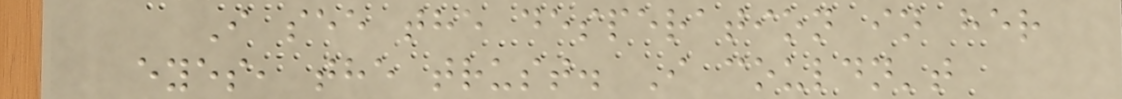I see the desperation in her
eyes, the trust. I couldn't
